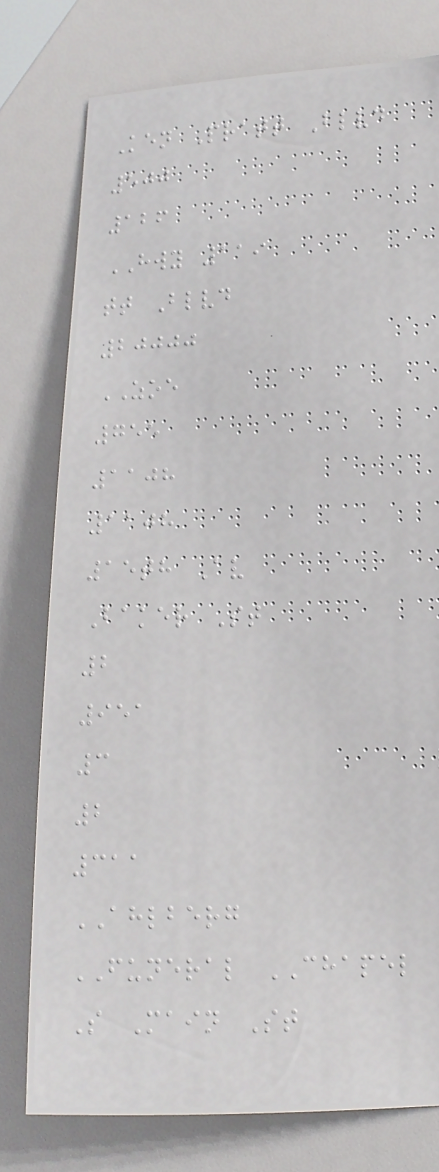Ken Pratt Blvd
500
126
HWY 119
tt Blvd
20000
ZOE
755
1108
1108
15th Av
Baker St
2
951
3
2
311
AHLBERG
FUNERAL CHAPEL
S Main St
